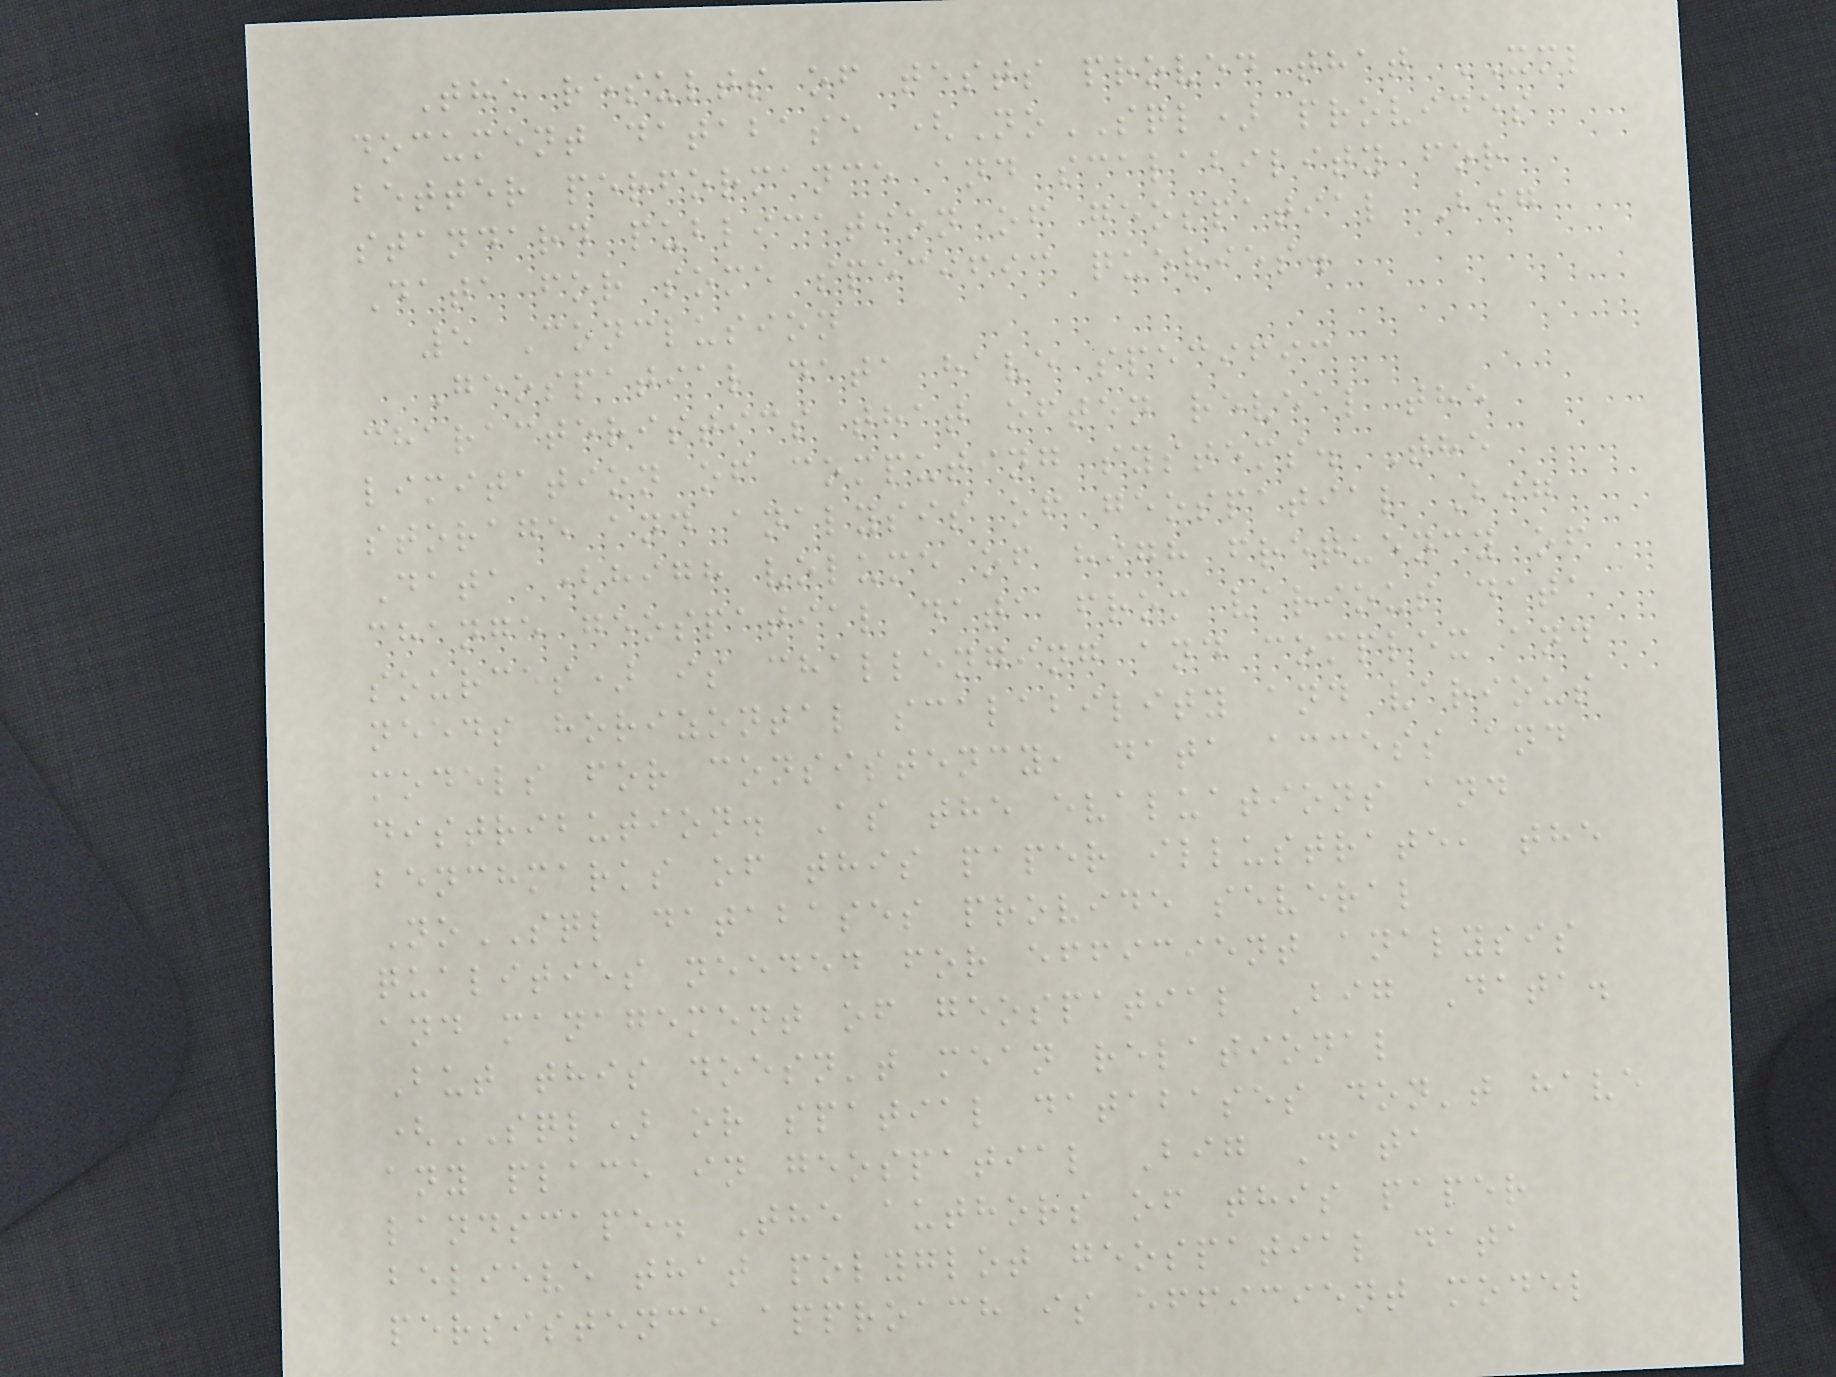The results of tests proved that XML
document database (NoSQL) provides
better performance and scalability for
standard publication of geospatial Big
Data for some specific queries.
5 Conclusion
Geospatial data have specific
characteristics that often reveal the
limitation of computing systems. The
storage and analysis of geospatial Big
Data (high volume of high frequency of
change geospatial data from various data
sources) is challenging and complex and
needs horizontal scalability and various
models for consistency, data access and
distribution. As the evaluations and
benchmarks of this paper illustrate, the
NoSQL databases provide several
qualities needed for efficient analysis
and management of geospatial Big Data.
But this doesn't mean relational
(SQL) or spatial databases don't have
any place in geospatial Big Data
landscape. The authors of this paper
believe that polyglot geospatial data
persistence approach is efficient model
